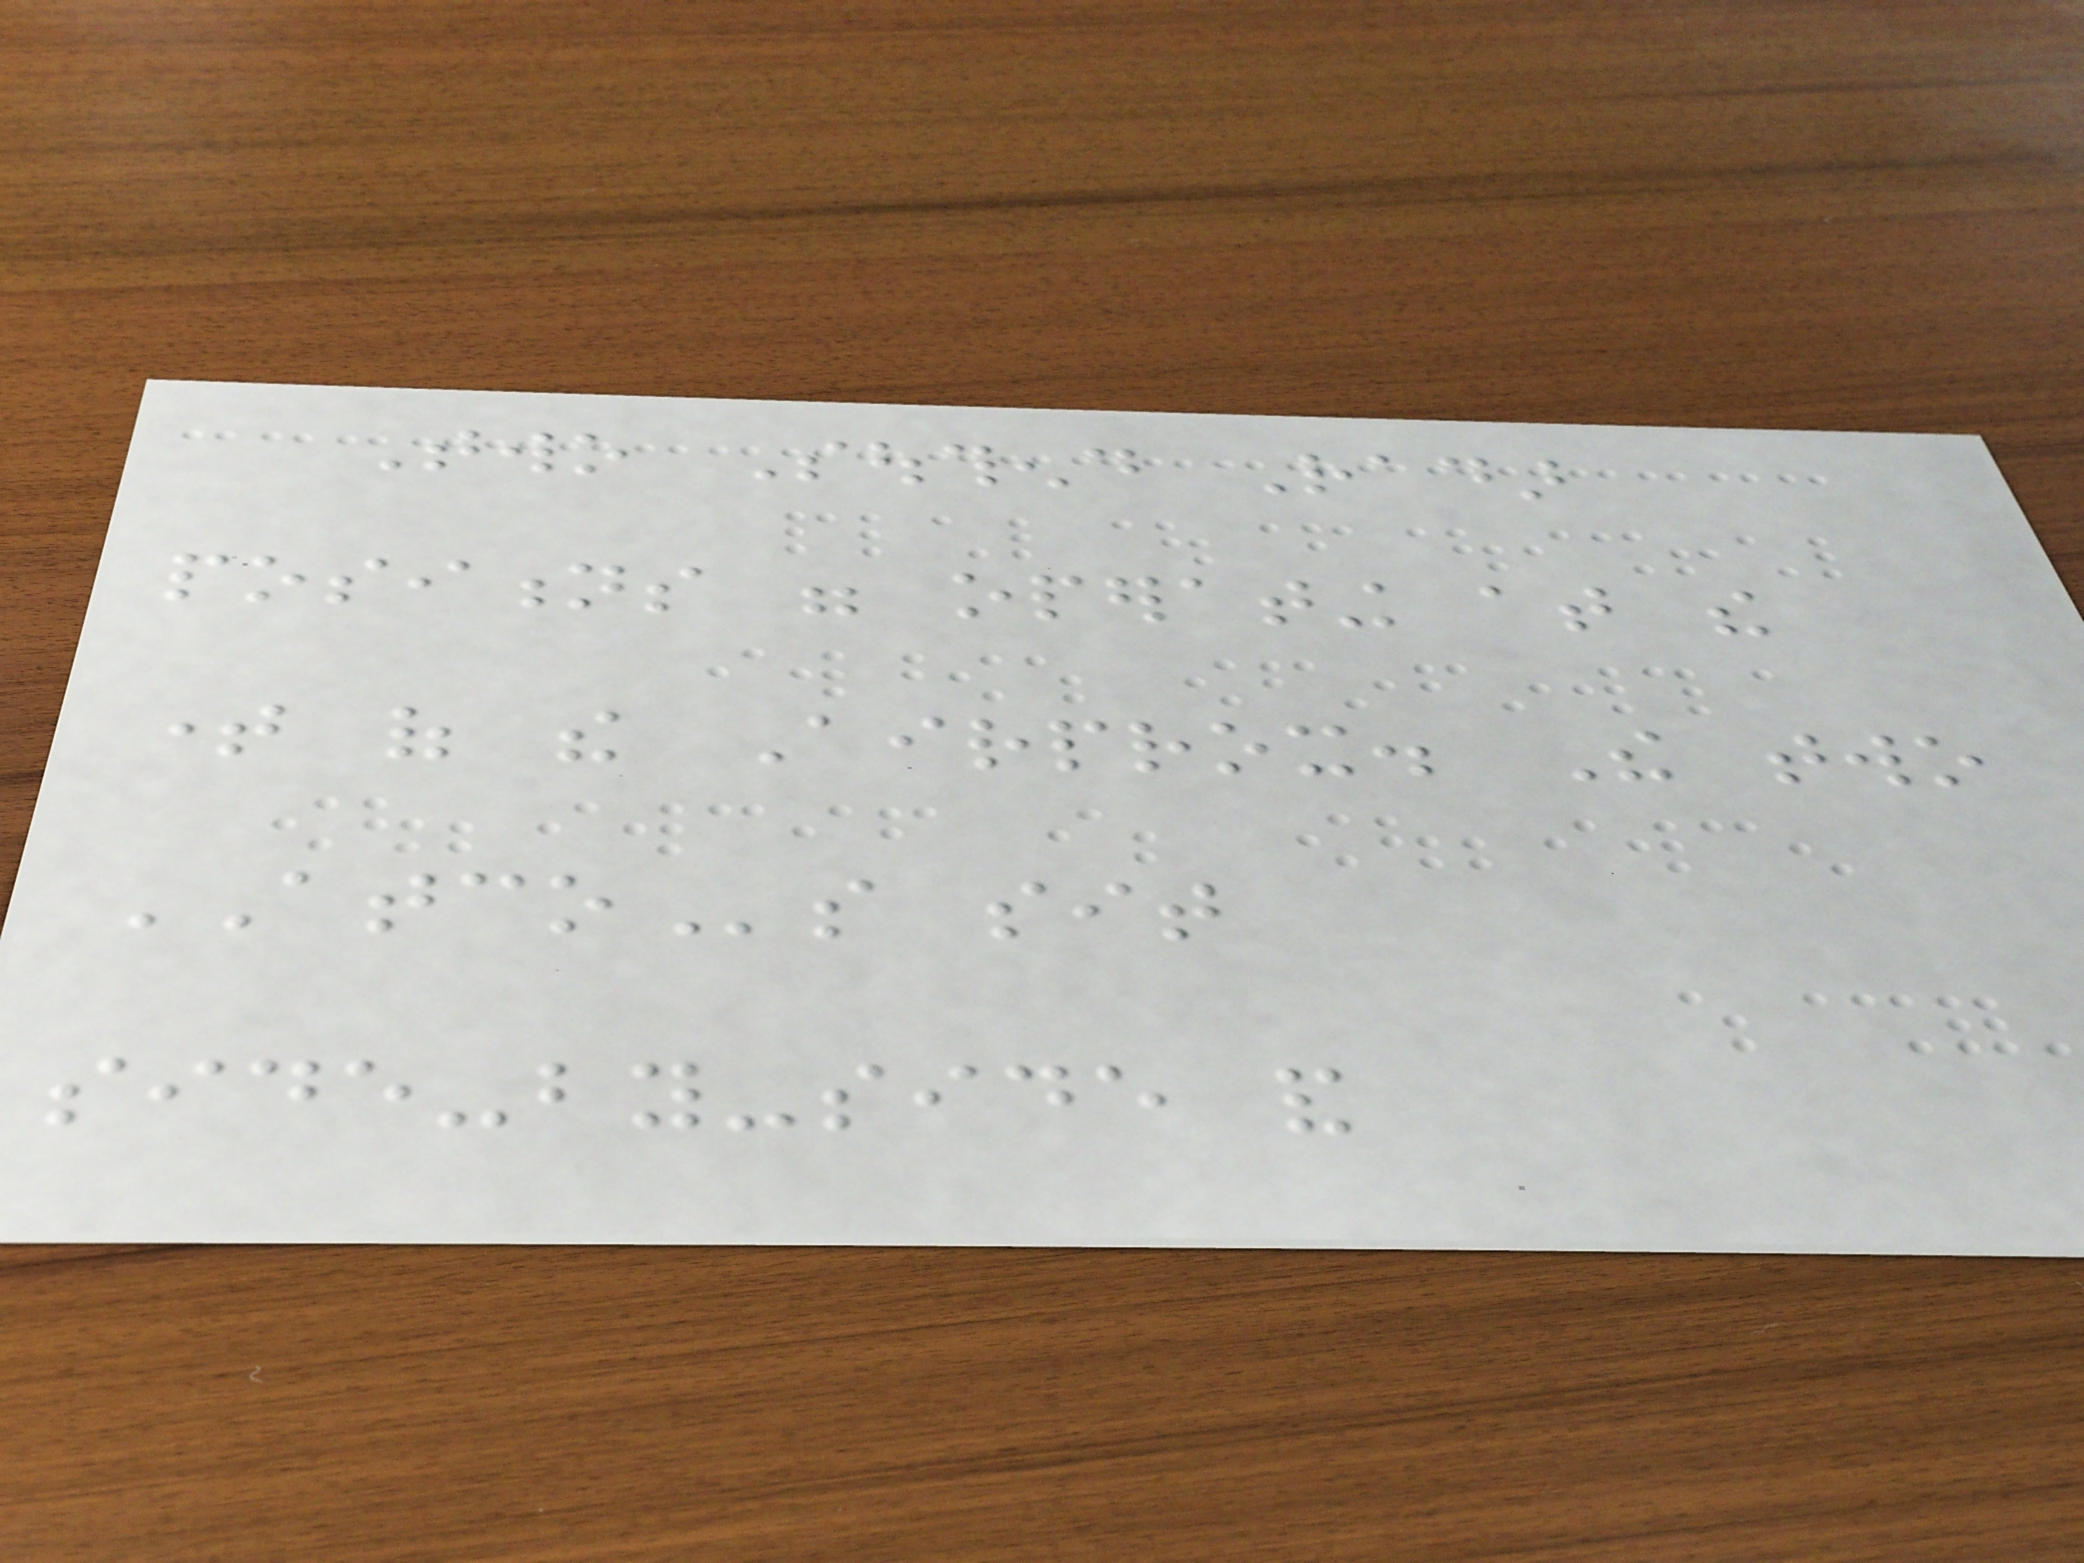Two Southend Radar
positions were operating at the
time of the Airprox. The two
ATCOs sit
side-by-side and
